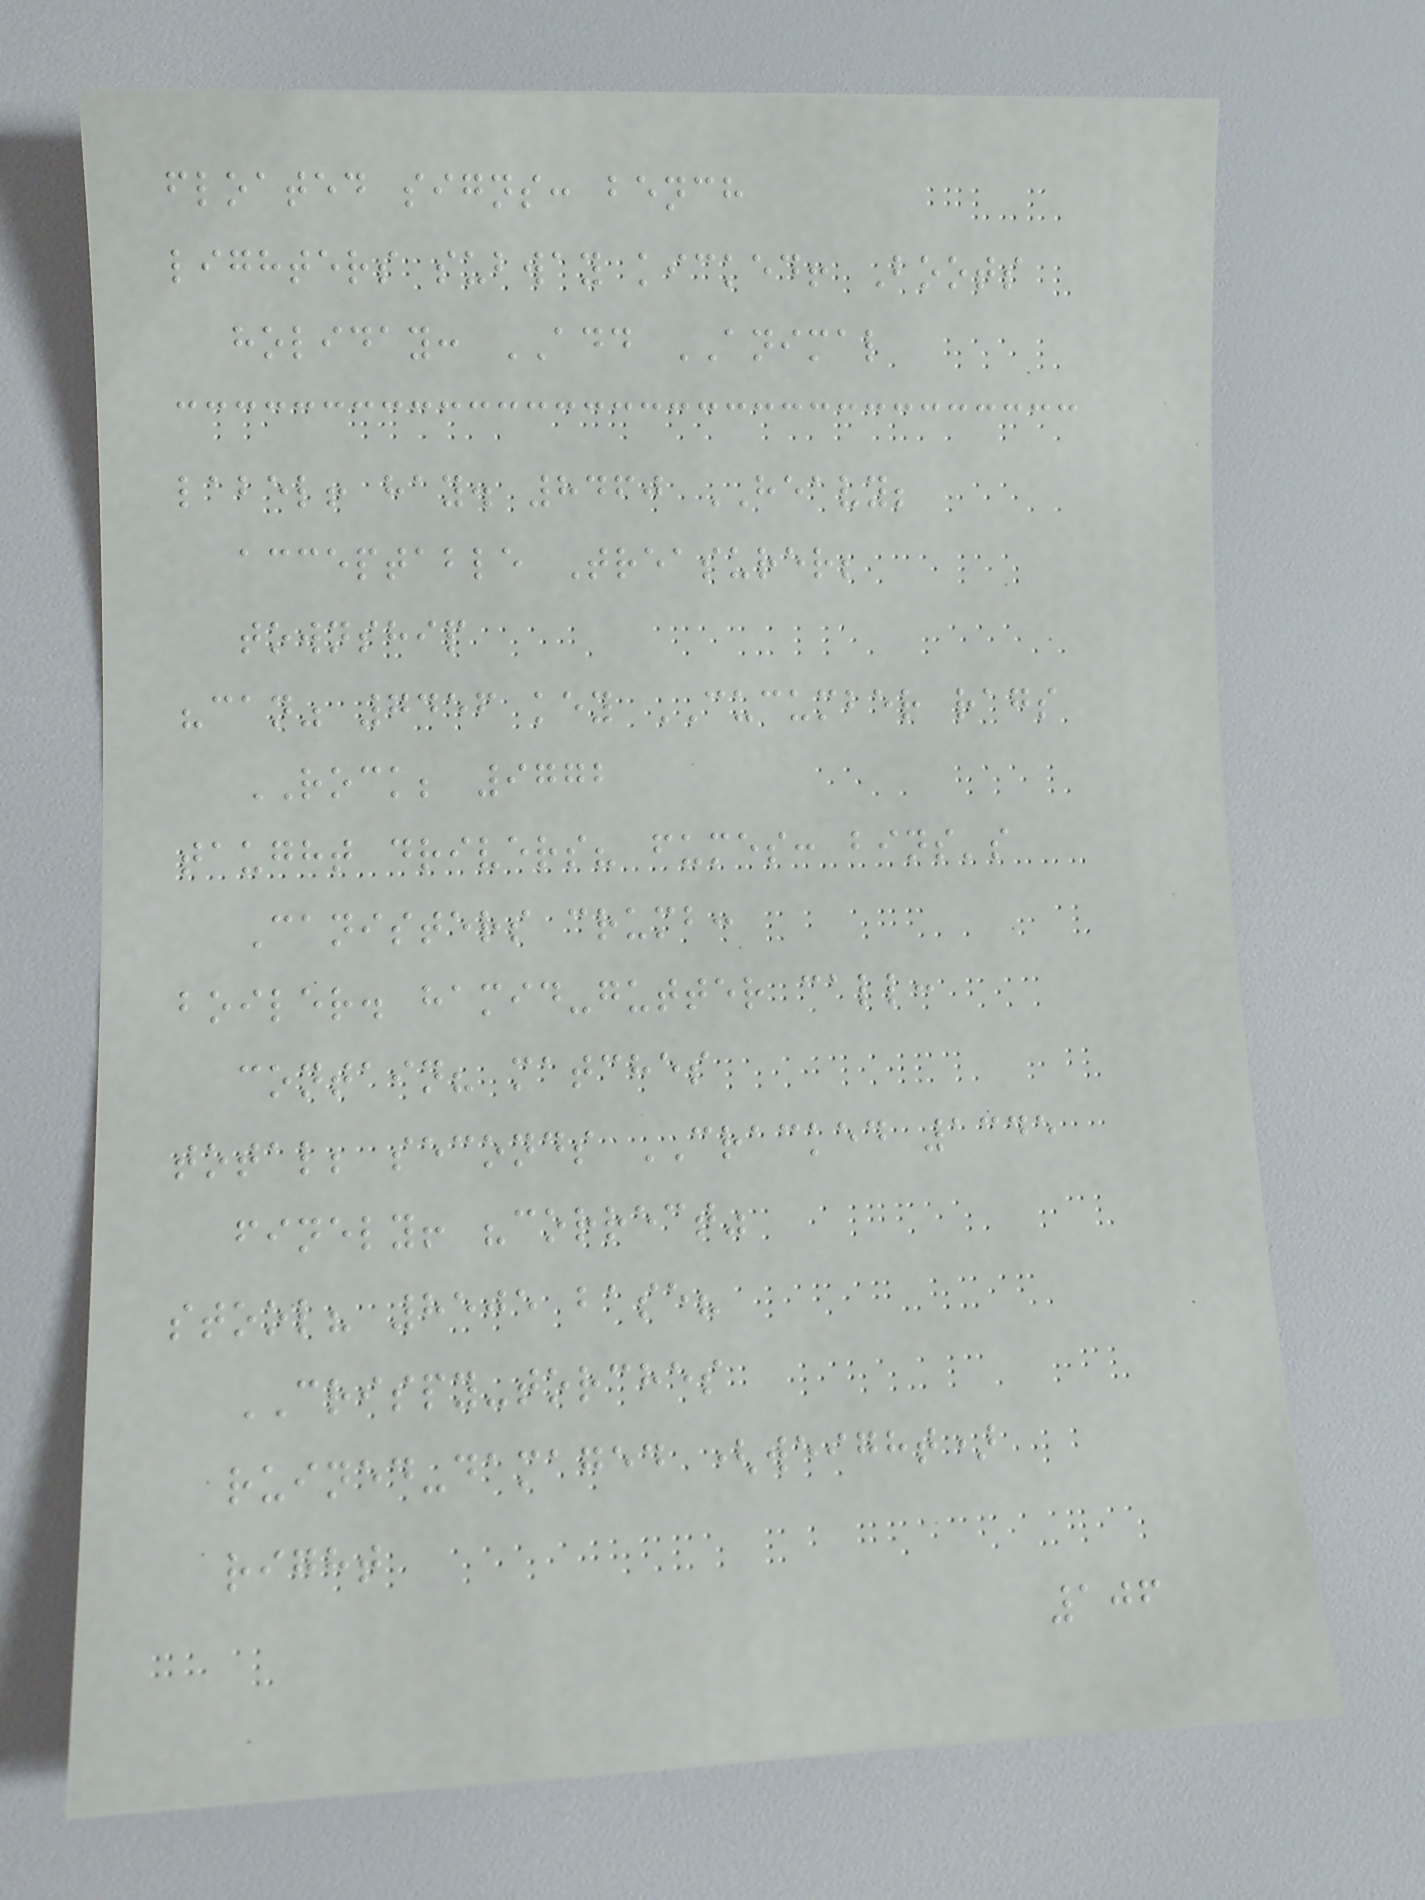floated signs: bench
lighters subway kicked! Boots
holiday: ADD ANIMAL
label! hay. 8460 HEAVY;
acceptable Treasurer;
township
"can" 7456 key CUCUMBER rags
ROCK; 9772
taught drivers? fumes: bins's
Canisters crumb:
boiler. hamid-gutter call:
contain? matches
total; seconds CRACKED 1345
finely! "correct"
stool? 8505 base?
CRISPY-torches
ruined-damaged (weight)
right
106
